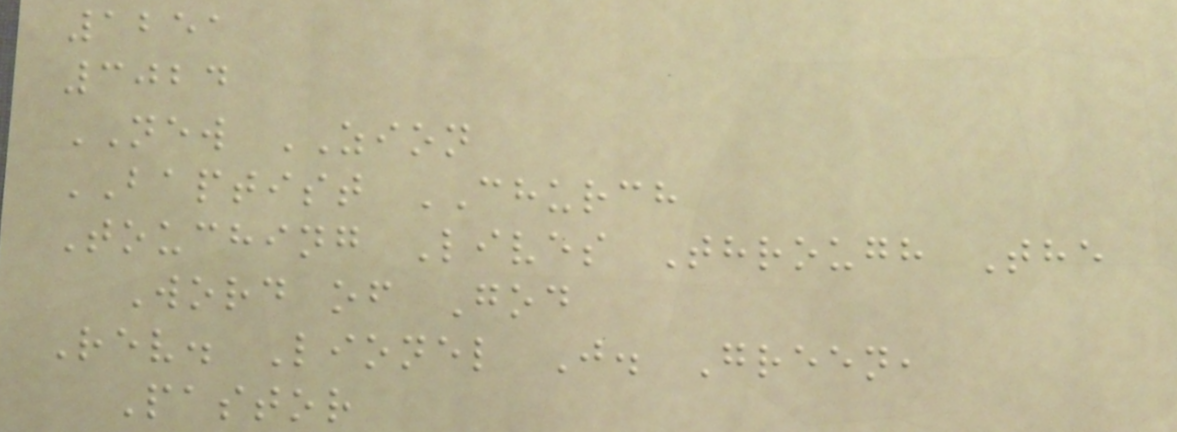1251
3024
NEW ZION
BAPTIST CHURCH
Touching Lives Through The
Word of God
Rev. Lionel J. Green,
Pastor
